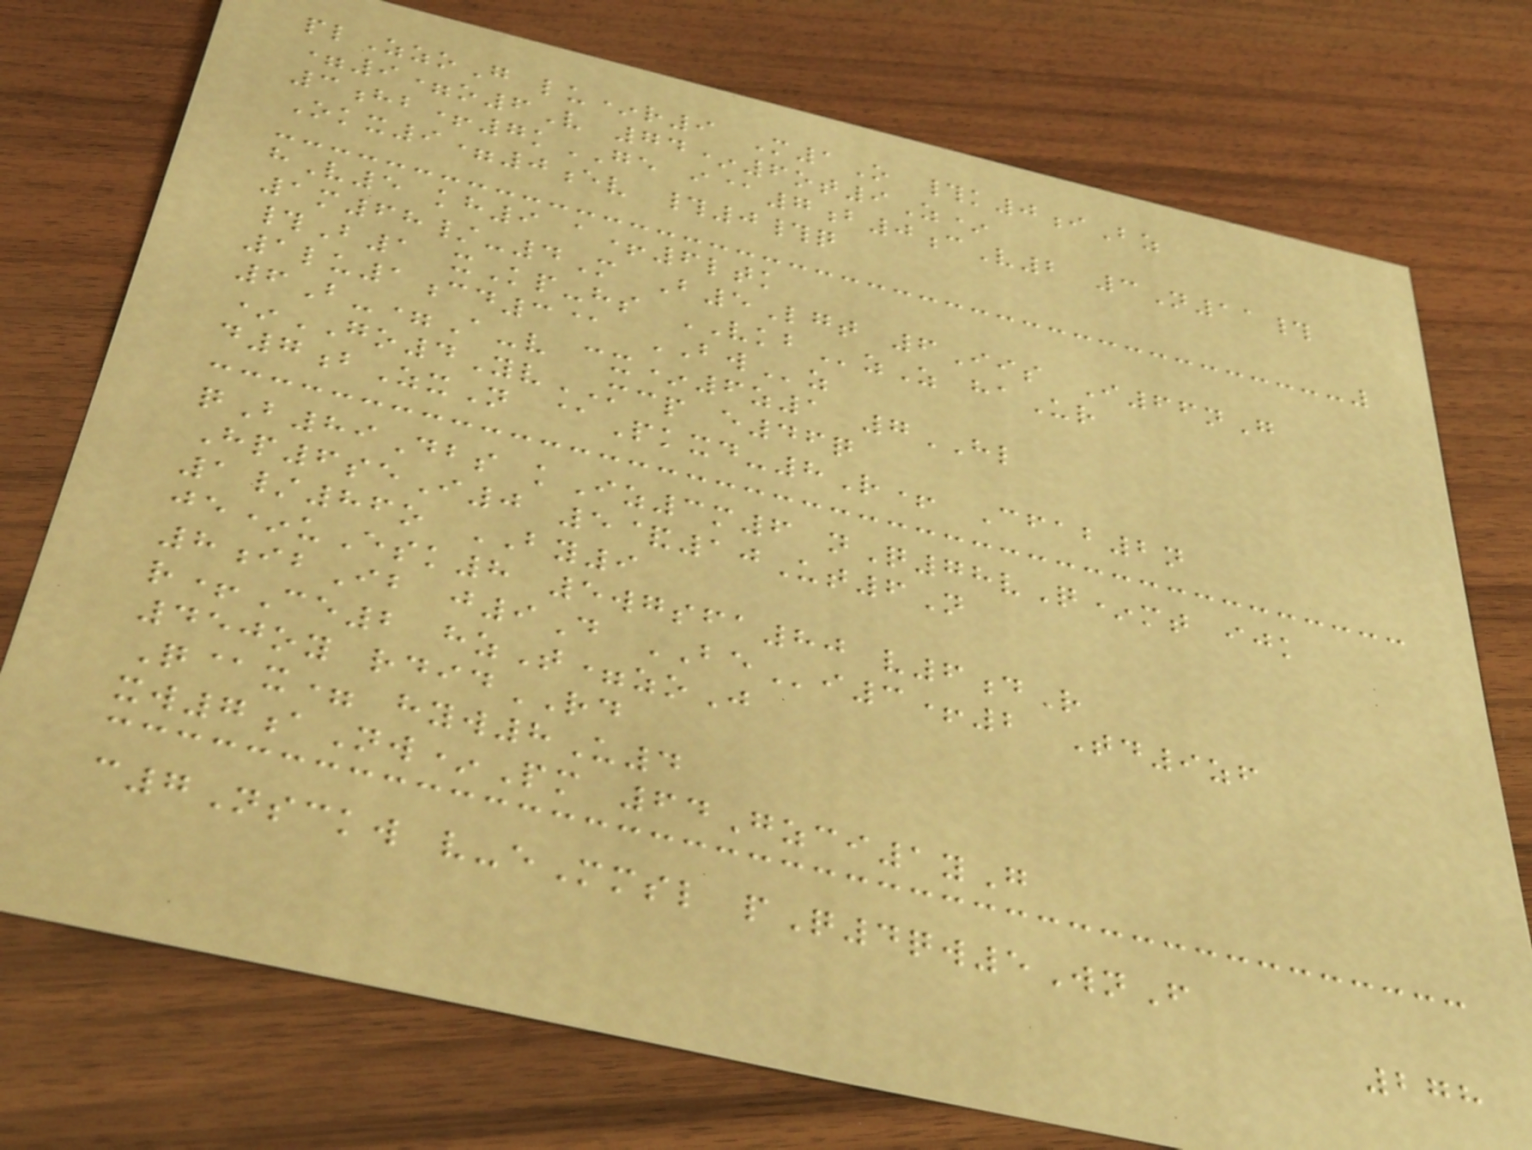plZzoG lu*r9 M1O #k0iBz
=9=o6V 74*6ot9Z*
3hb+7kGE i@7b0cV2 3N11#
Okx9=0ev #0#q
hV5 kh9 a+6ltk
1m68/-4M B5Lgt 6Iis I66nG
#B1 xKp-hs VKBzZ haUr
1lu1cd3@ BWz
6B-=A-v cx*6z1 7HL
*GO4YvMCP e46q
d7bZxN @Pkxd-8R+ Cfab2n
qB89Dbs kIz3m6 nQ78vQ*mt ijk
Hp6seI0 5&10Ut6N
1/86o BY9
je*uEsk8 5wgsfa80 v6dR
8ibIb j9D BEi3+2 Td9zf
r+Ce2 hzT=zoJ
450oy rdidRD
Q@x= hyw8U4
xw7aNw*Pm 64Gzci1yG
c7Nsckw v-eMmsl pQ4qw5WnF
278
